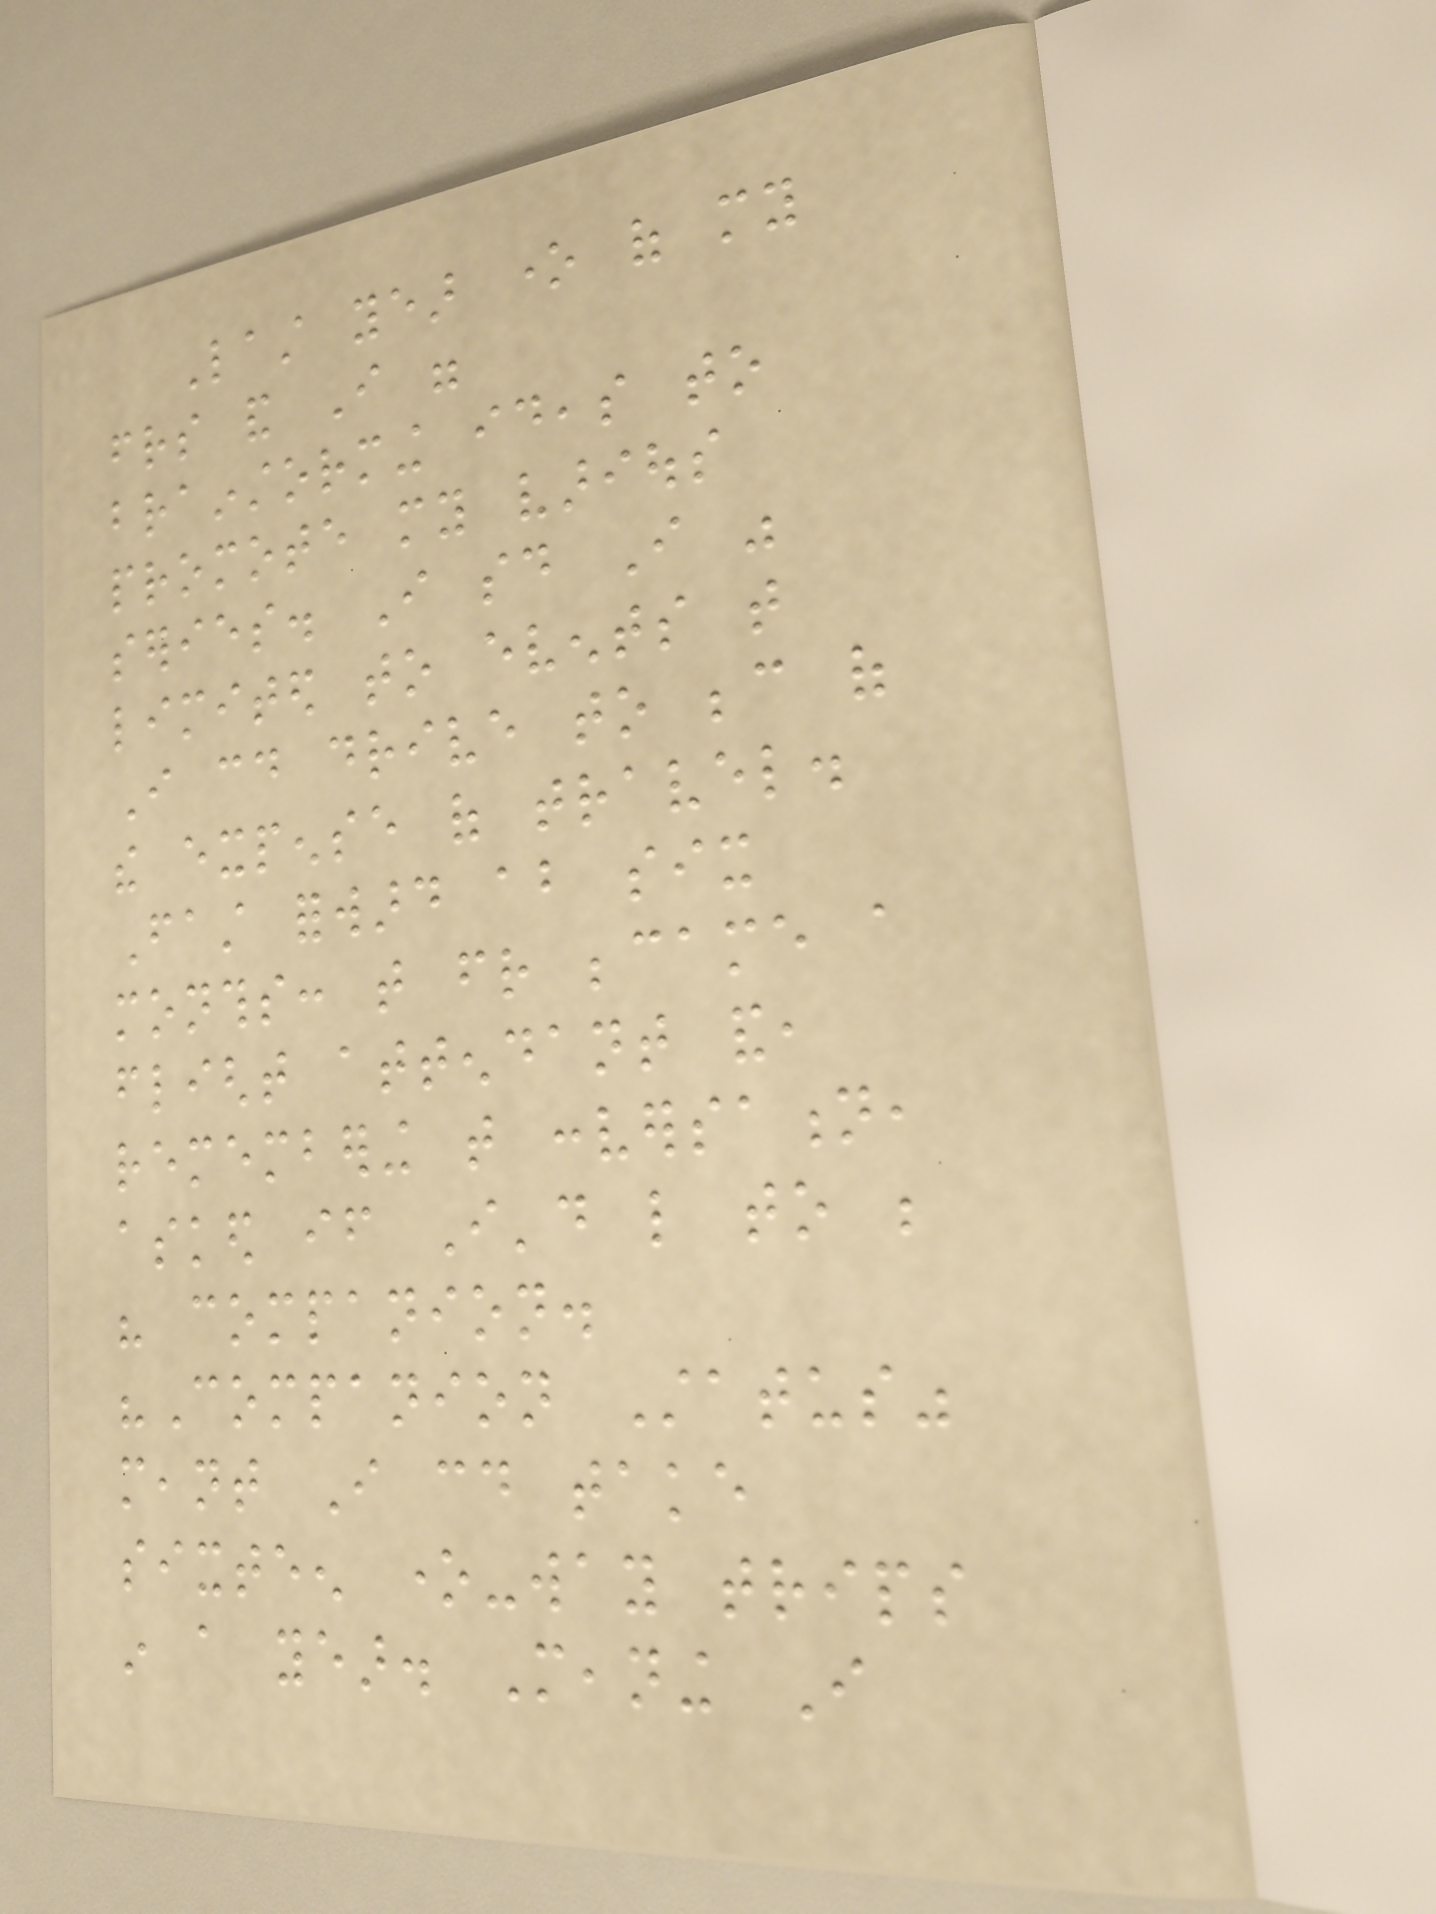Last year one of my
friends and I were
brainstorming ideas to
promote my various
series. I said I was
limited to events that
I could drive to because of
the expense of travel.
Fast forward about six
months: that friend became a
flight attendant and,
remembering that conversation,
asked if I'd like to be
his companion.
"Companion Status"
meant I could take
sixteen one-way trips
in a year. Meaning I
